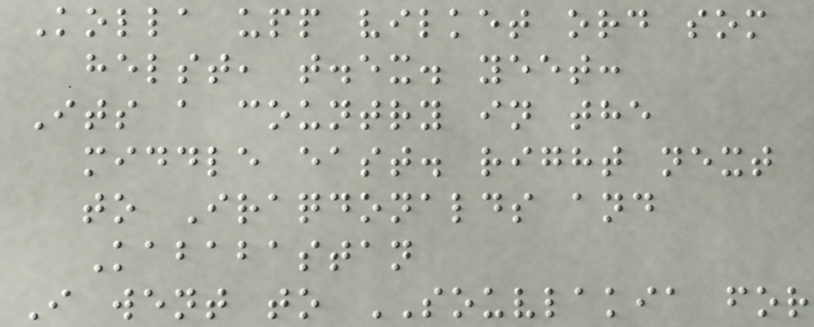Kolla upp vilket ord som
helst, t.ex. yeet:
Its a country in the
middle east. right next
to Iraqdonalds and
Kababastan
I went to SOUVLAKIA for
